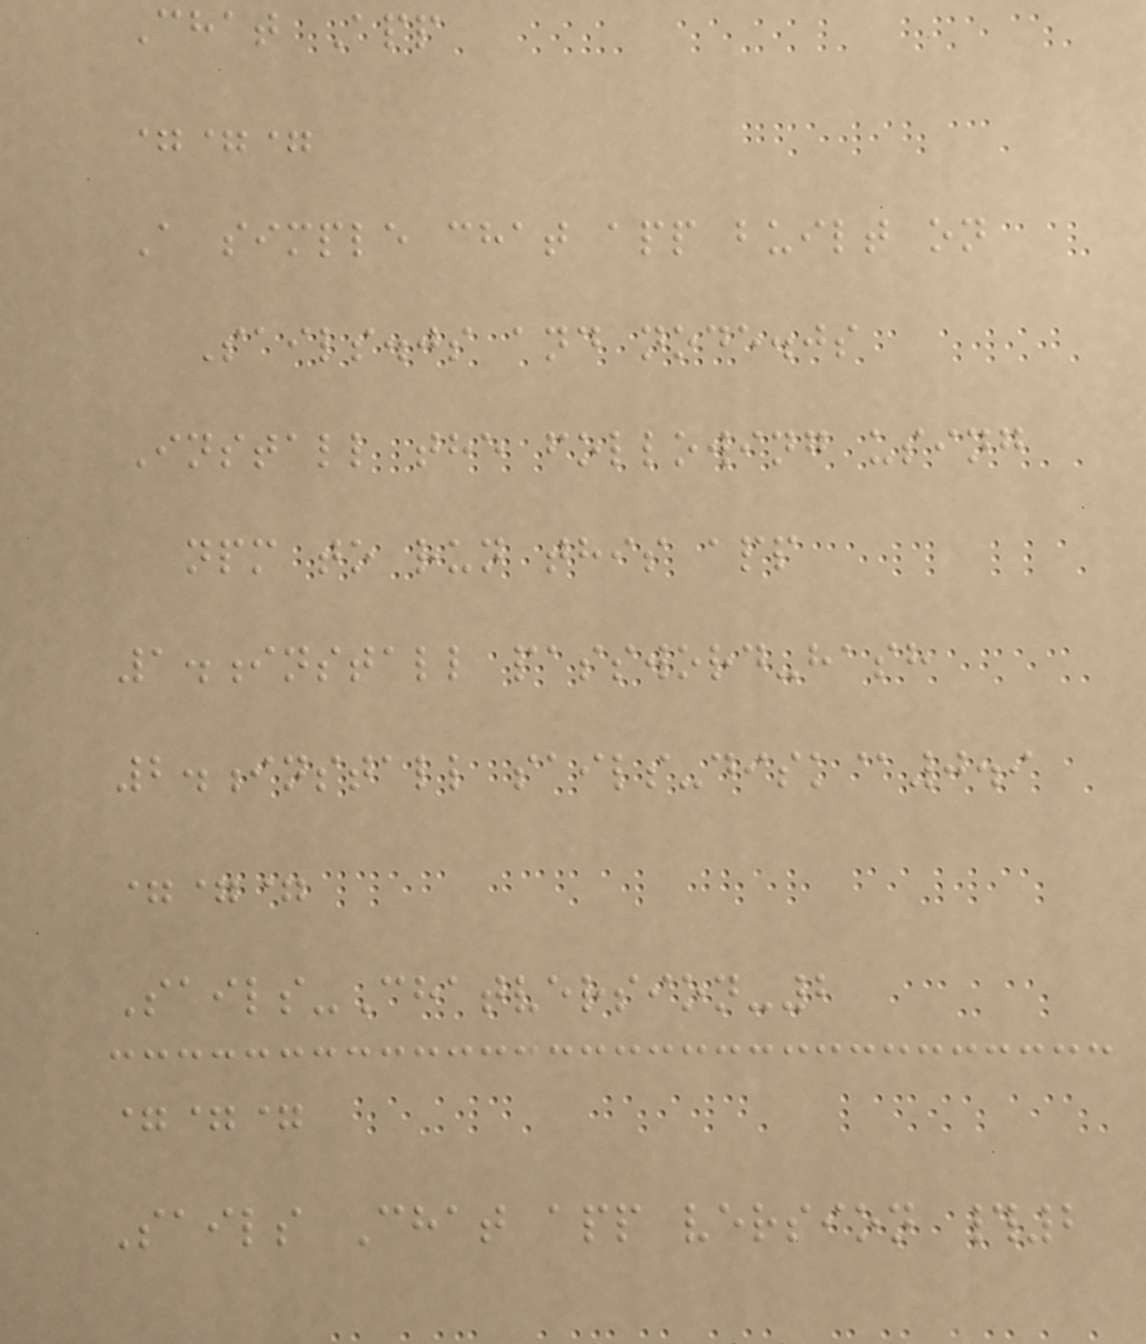Chat App
===
A simple chat app built on
Sails.js and node.js
Install the following using
npm to run this app
1.install password-hash
2.install sails-disk@0.9
===
Sails-Chatversion-2
===
Sails Chat app version #2
